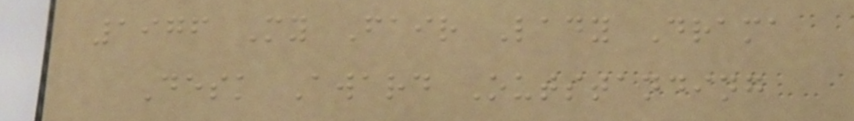1976 My Fair Lady Drama
Desk Award Outstanding
